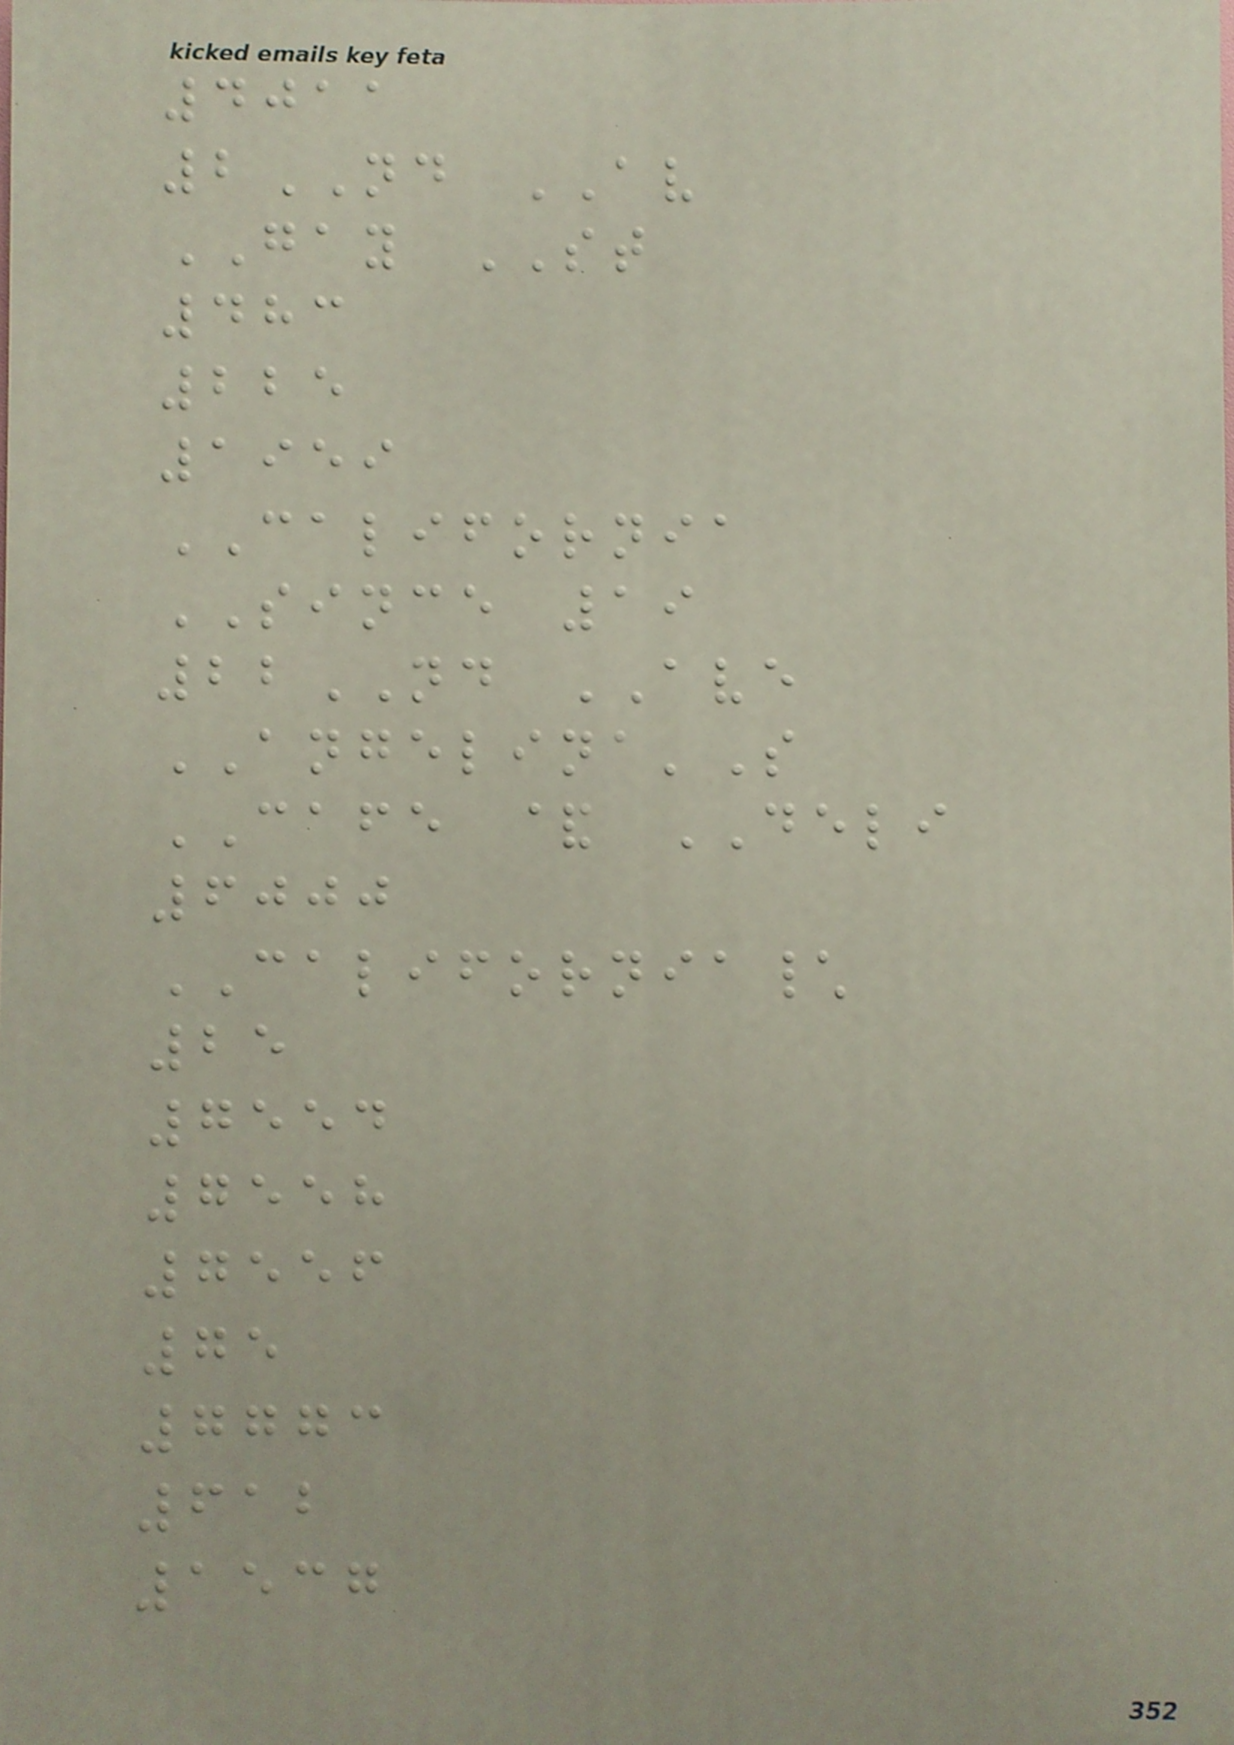4011
2ND AV
GAY ST
483
225
1959
CALIFORNIA
SINCE 19
22ND AVE
ANGELINA'S
CAFE & DELI
6000
CALIFORNIA\
25
7554
7558
7556
75
7773
612
1537
